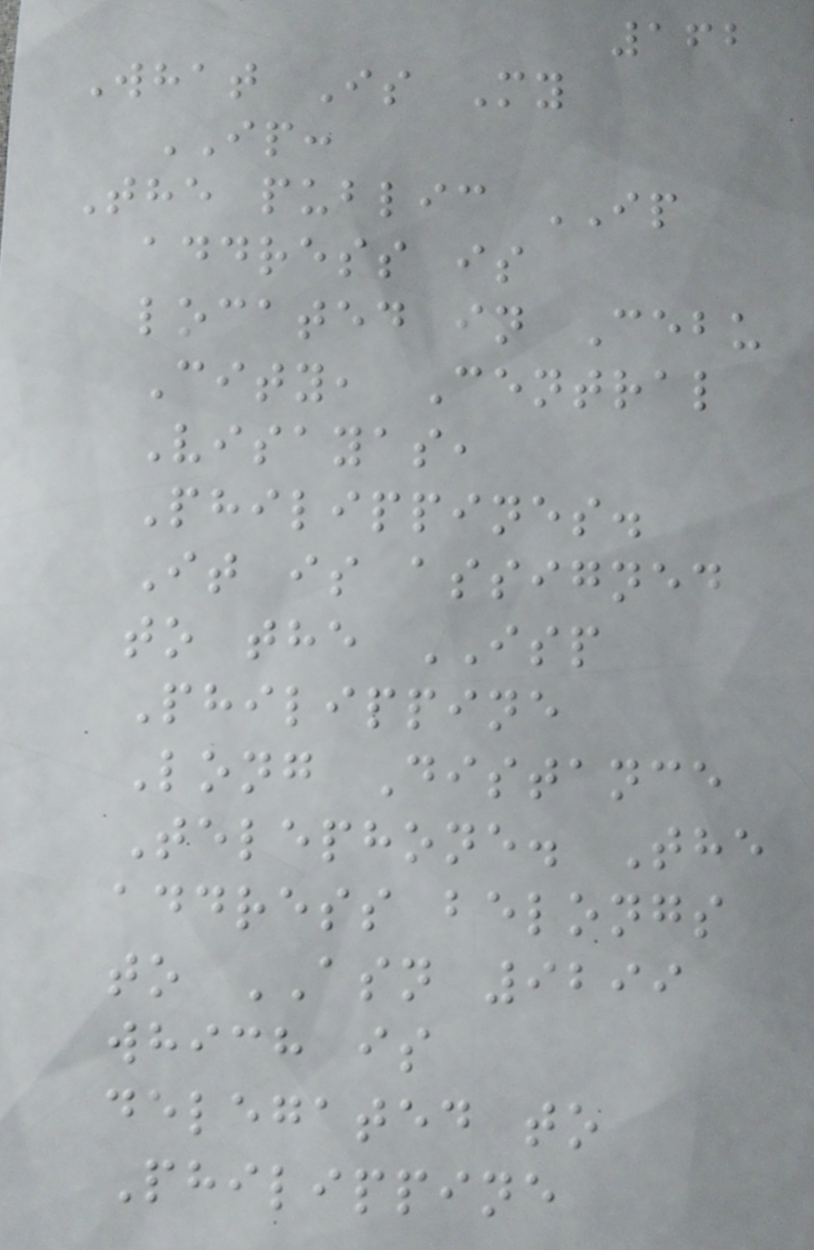162
What Is My
IP:
The public IP
address is
located in Cebu
City, Central
Visayas,
Philippines.
It is assigned
to the ISP
Philippine
Long Distance
Telephone. The
address belongs
to ASN 9299
which is
delegated to
Philippine
